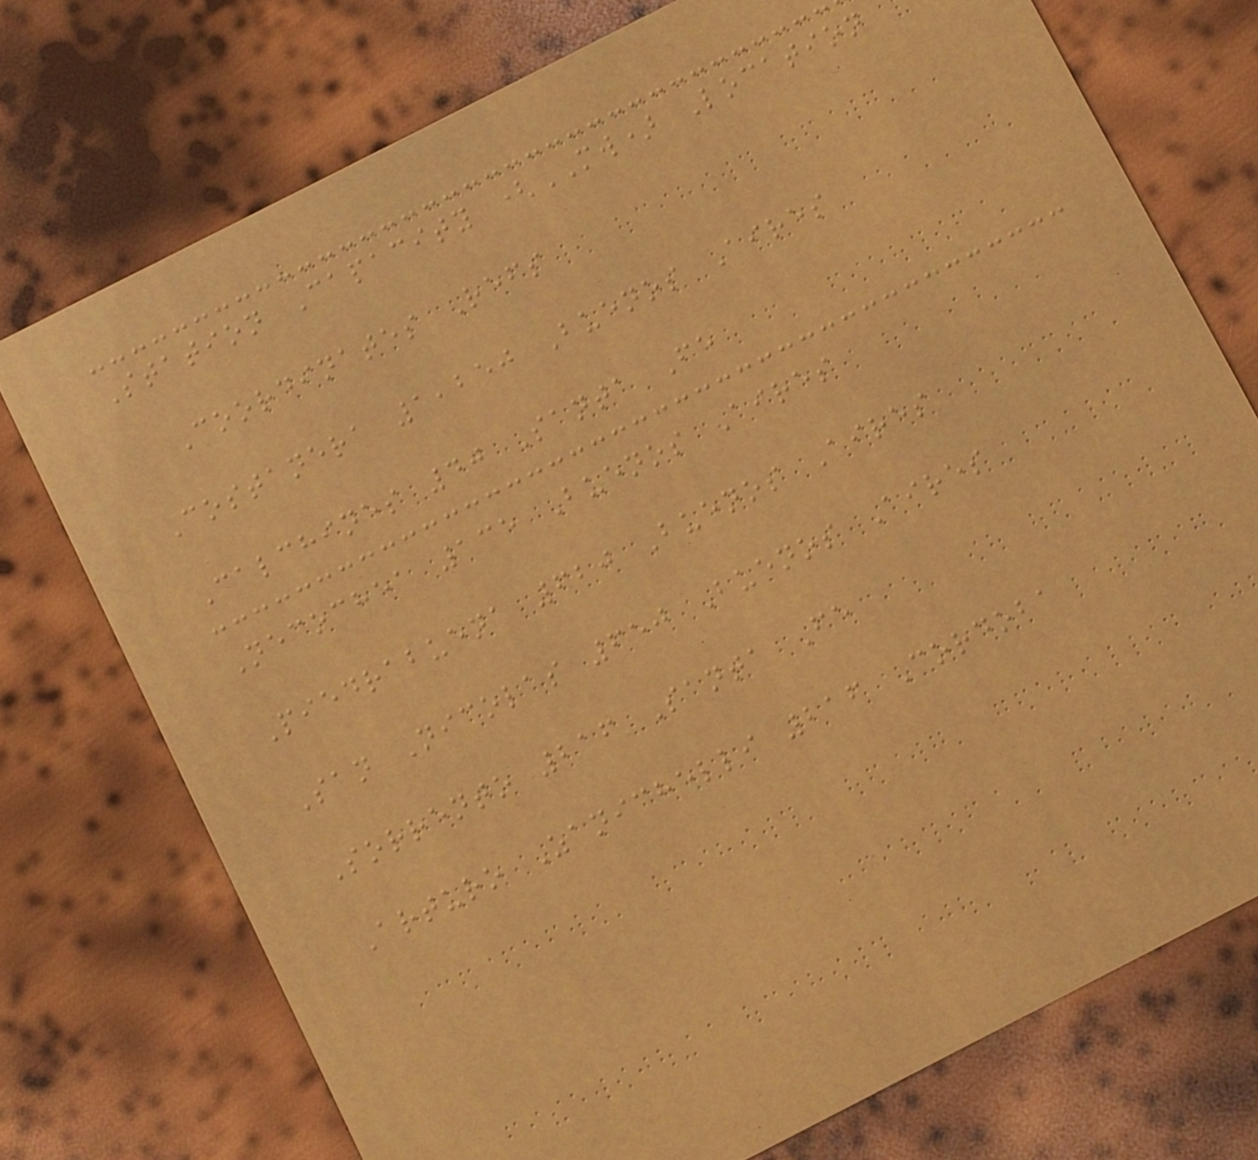Station Capacity (MW) Location
Coordinates Refs
Costanera 1,250 Buenos Aires
Calchines 40 Santa Fe
Necochea 135 Buenos Aires
Piedrabuena 620 Buenos Aires
San Nicolas 650 Buenos Aires
Sorrento 216 Santa Fe
Arturo Zanichelli 216 Cordoba
